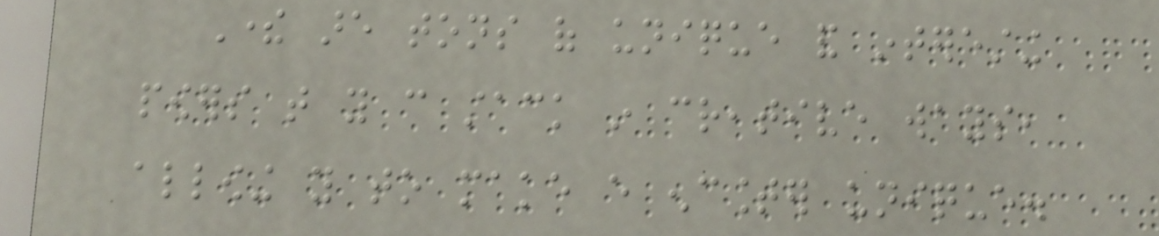There are tons of unique and interesting
powers that you can stack in creative ways,
allowing you to make every encounter unique.
